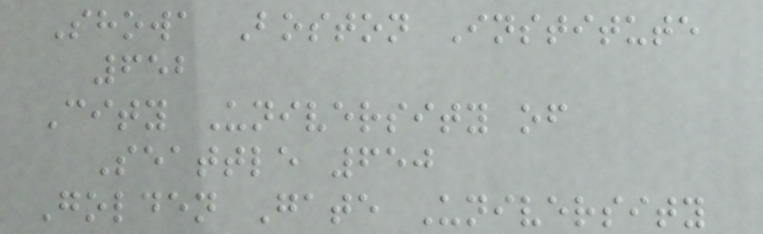Showa Boston Institute
652
City University of
Seattle 650
Golden Gate University
